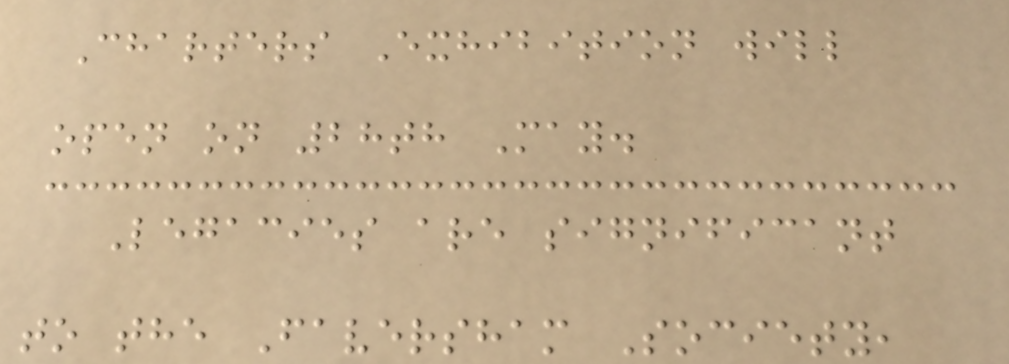Charters Exhibition will
open on 28th May.
Legacies are significant
to the Faversham Society,
